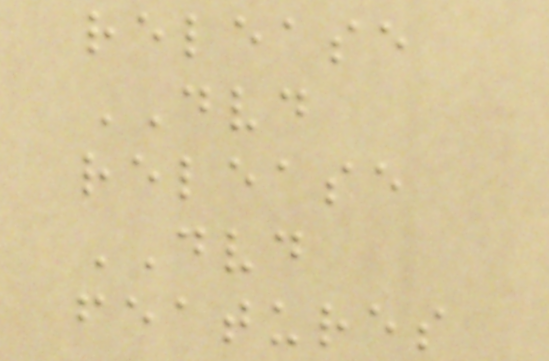release
DVD
release
DVD
features
